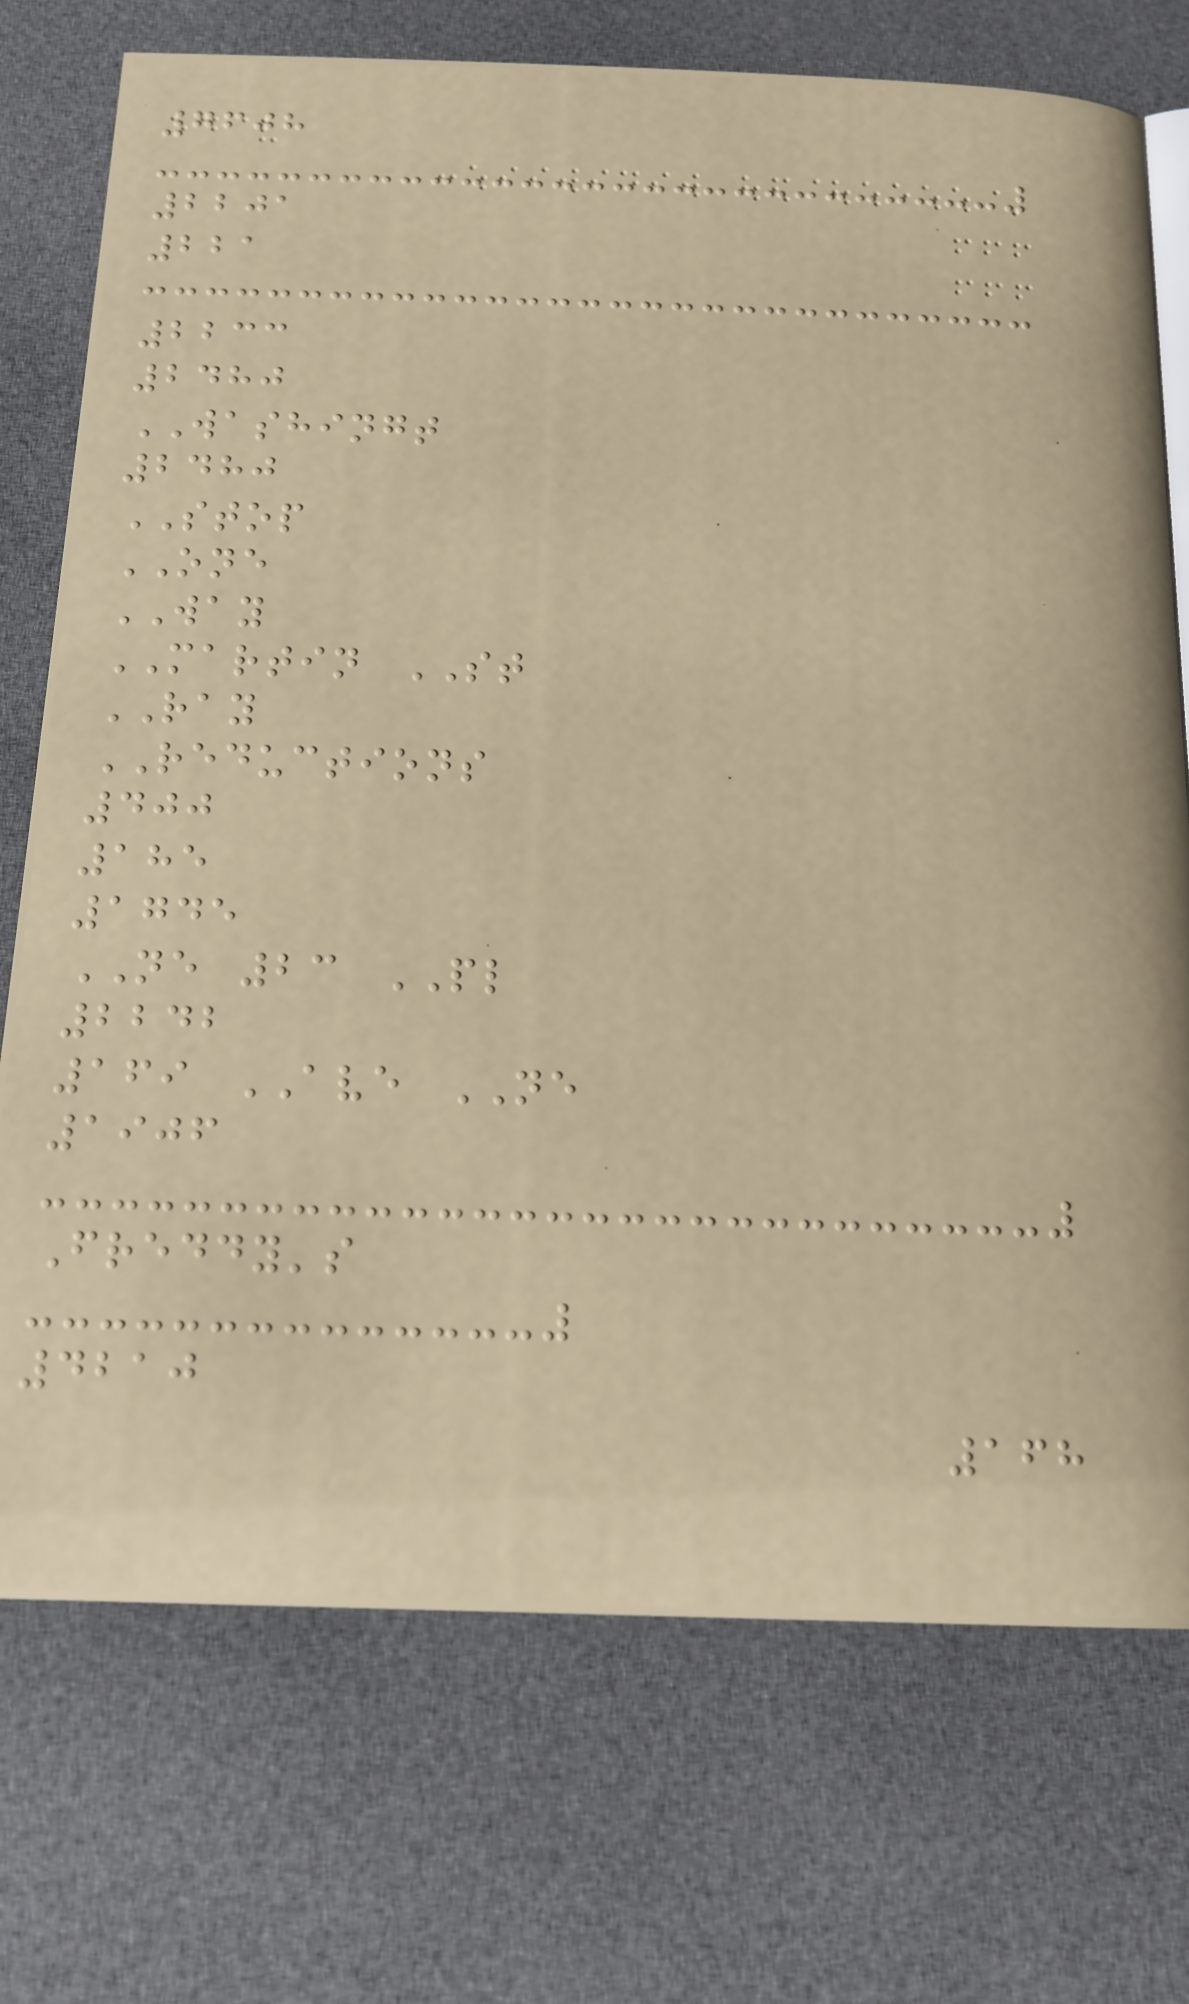7608
2201
221
2233
2480
WASHINGT
2480
STOP
ONE
WAY
MARTIN ST
RAY
REDUCTIONS
400
185
1745
NE 23 PL
2242
169 AVE NE
1906
Freddy's
4210
168
